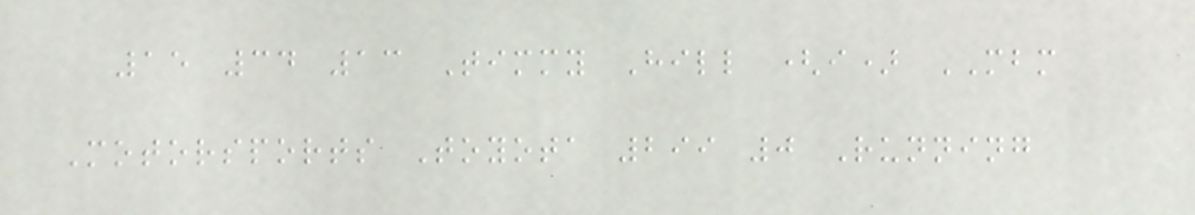15 34 13 Timmy Hill (i) MBM
Motorsports Toyota 299 0 Running
